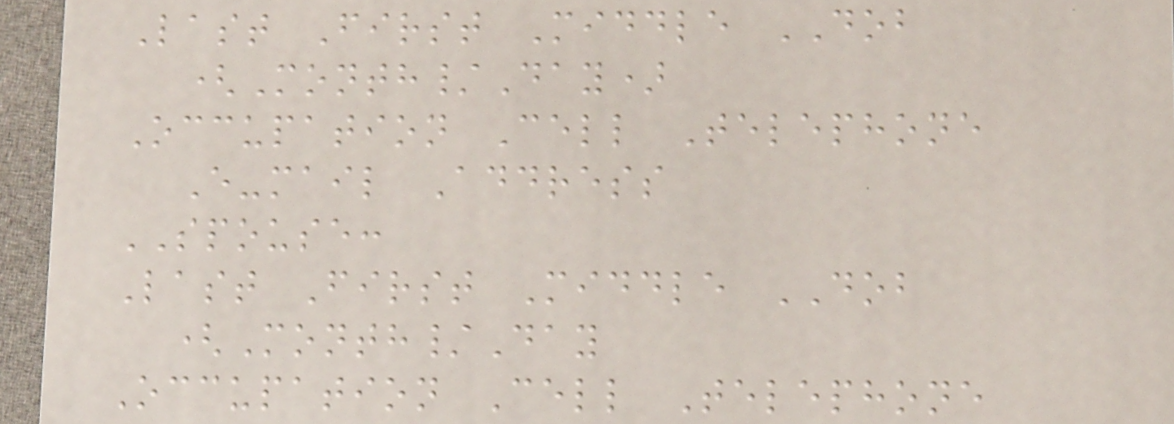Last First Middle DOB
(Month/Day)
Occupation Cell Telephone
E-mail Address
SPOUSE:
Last First Middle DOB
(Month/Day
Occupation Cell Telephone
